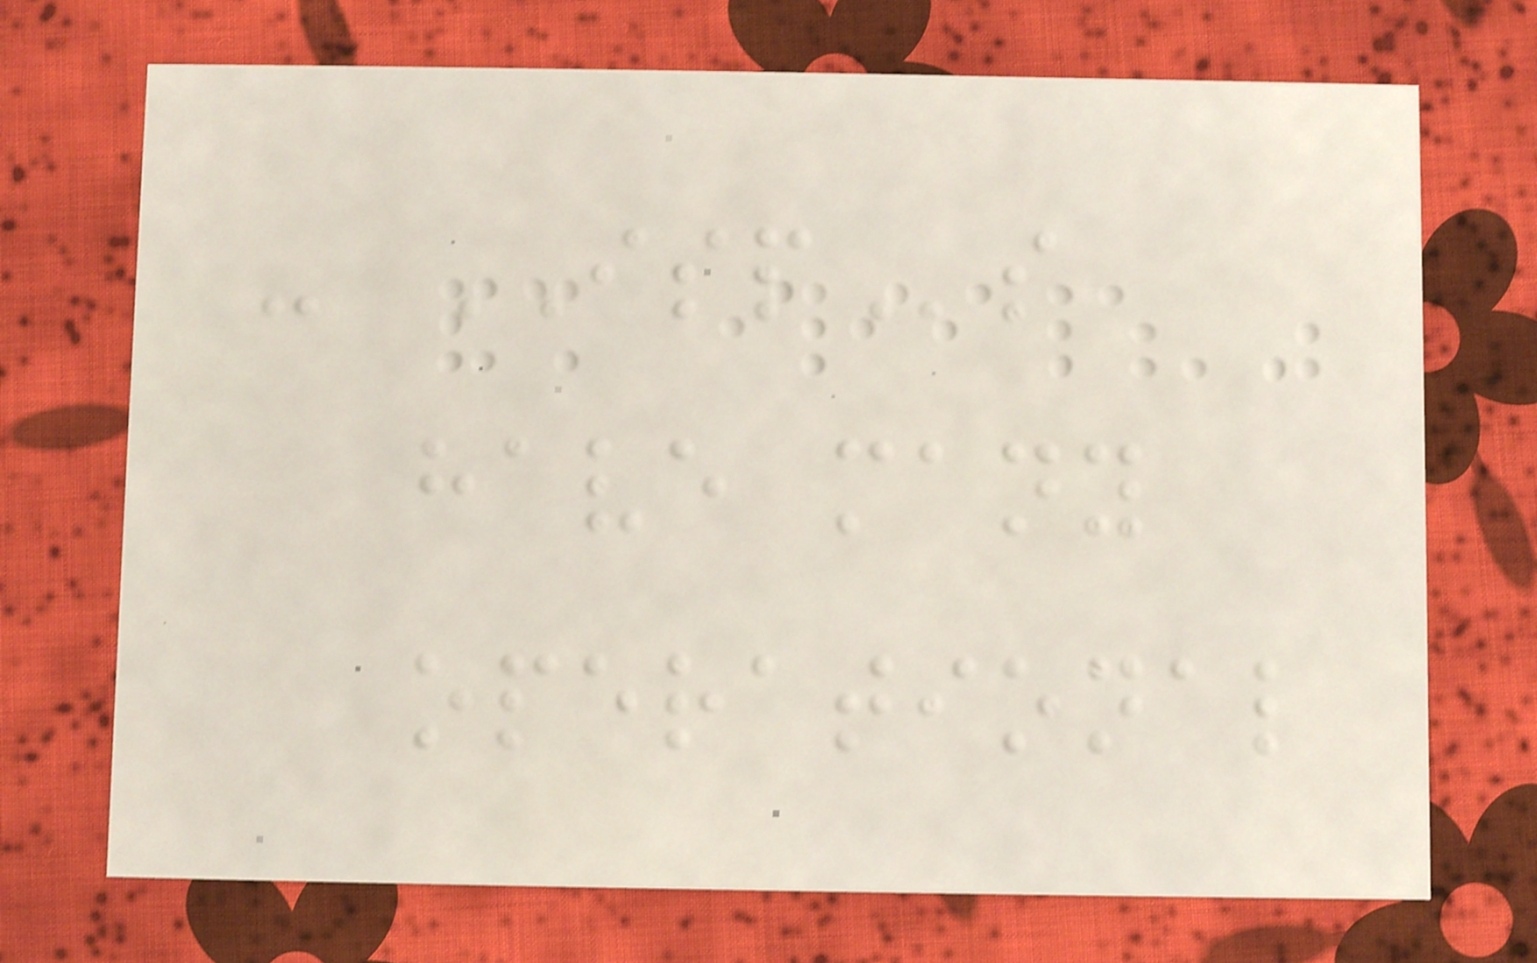- ISPs
have many
operational
